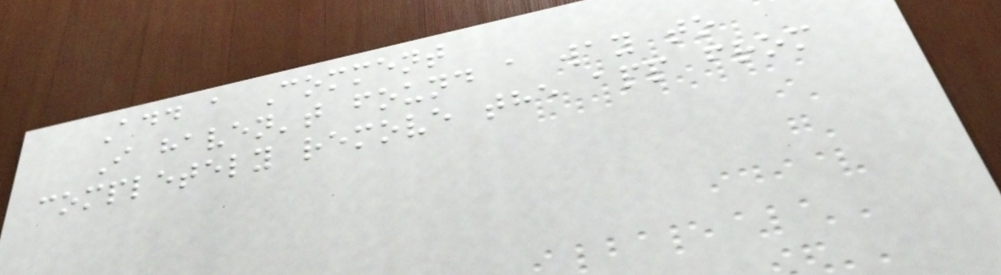Add a Comment
I haven't found a way to
completely remove the app from
